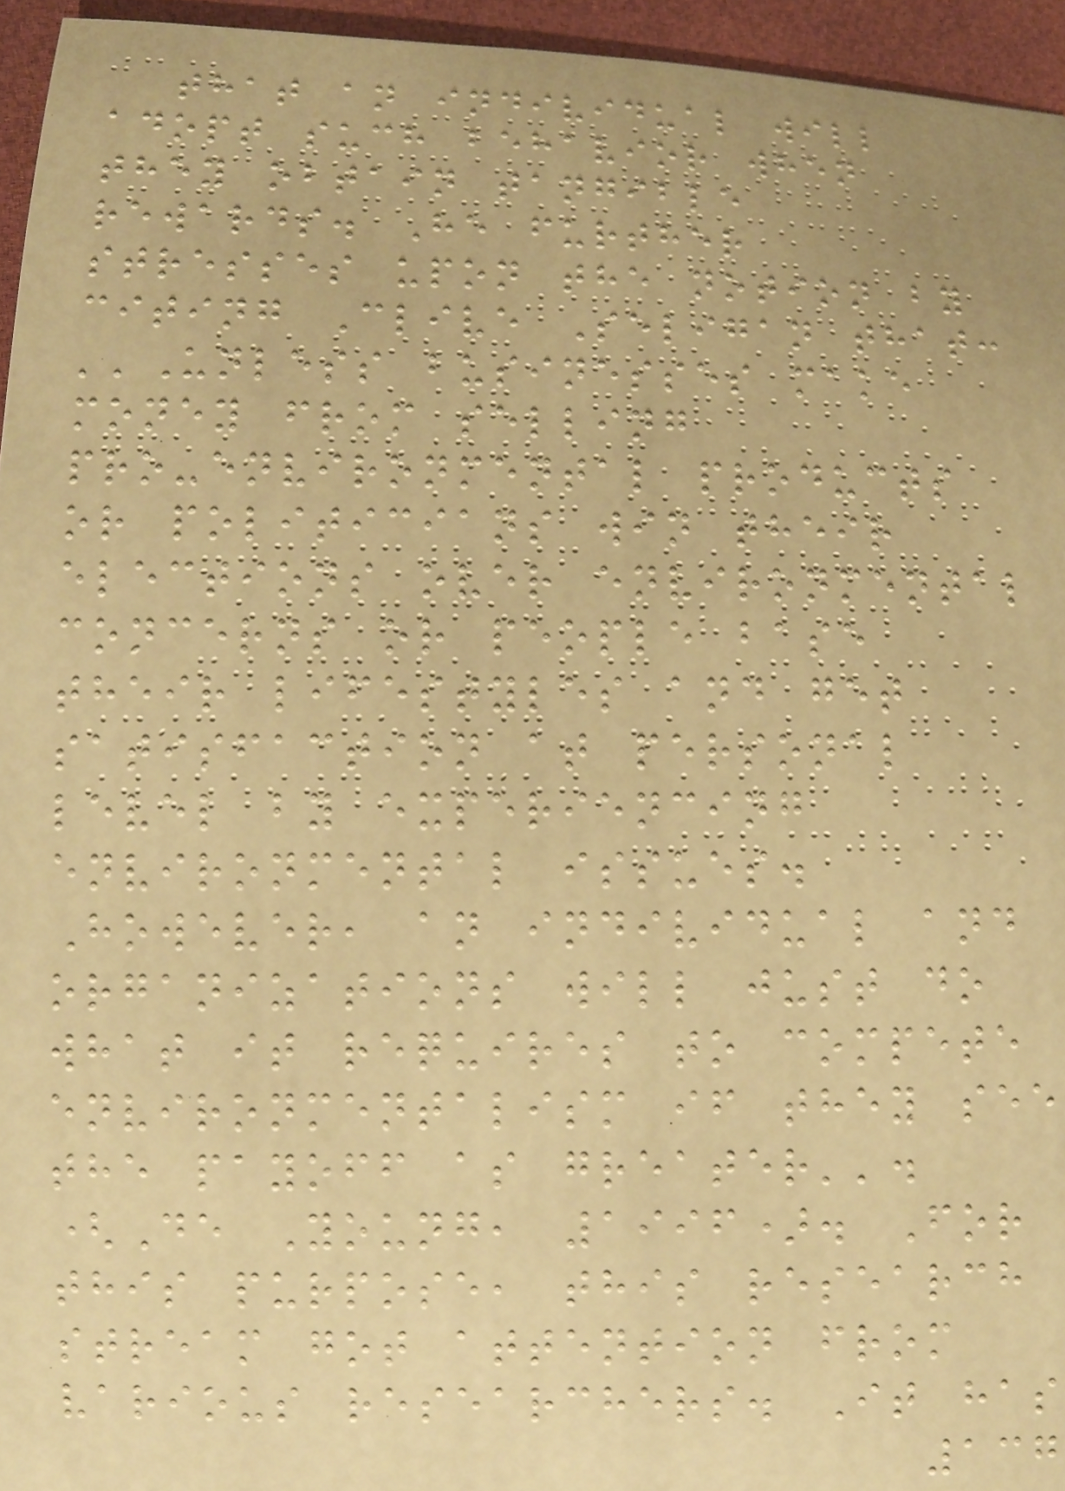that an individual will
adopt such behavior when
they obtain tangible
rewards. He further
stresses upon the notion by
citing Clive Seligan that:
''Unless businesses make
money from selling
pro-environmental products
or politicians win their
elections over environmental
concerns or people base
their lifestyles and get
satisfaction at personal
level by experiencing
environmental issues.
However, an individual and
organizations will just do
what it requires to compete
environmentalism if they see
the payoff as greater''.
(De Young, 1996). For
this purpose, this research
stream got attention from
various researchers. It has
137
